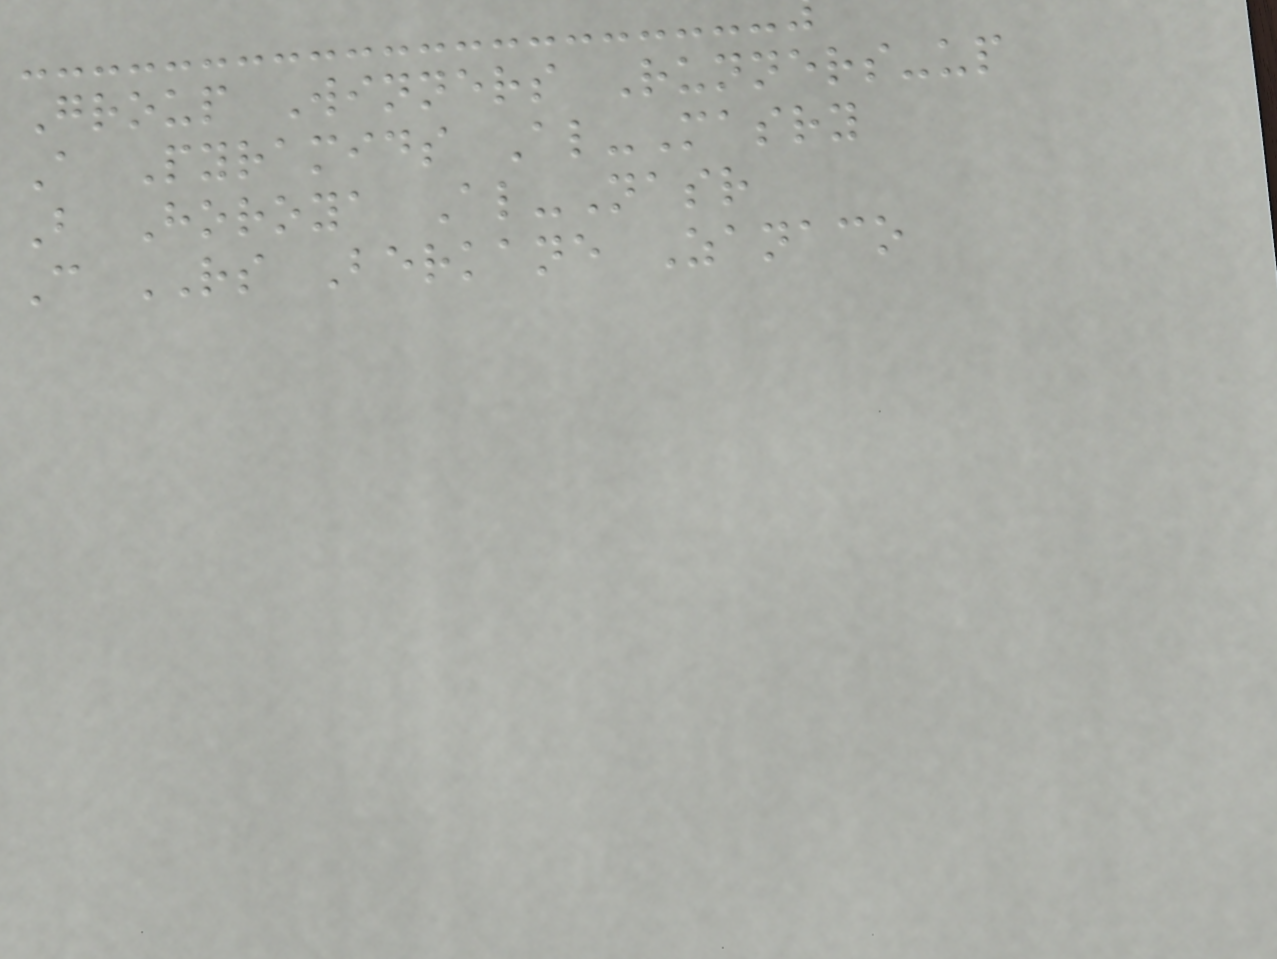Group Winners Runners-up
A Pyramids Al-Masry
B Horoya Al-Nasr
C RS Berkane Zanaco
